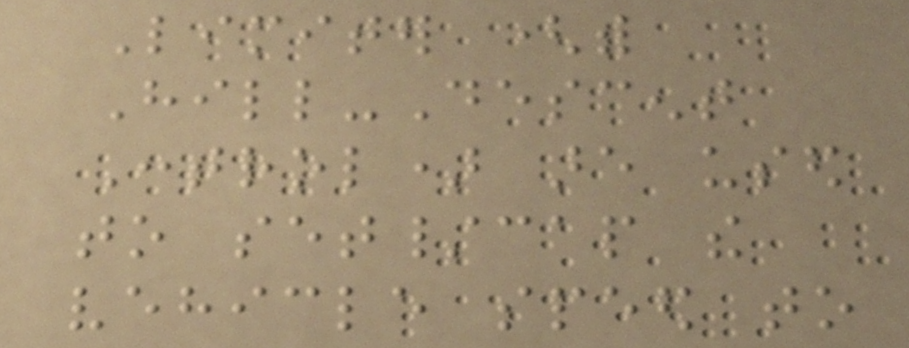Limiter (with
Hill-Descent
Control) are used
to set/cap the
vehicle speed to
